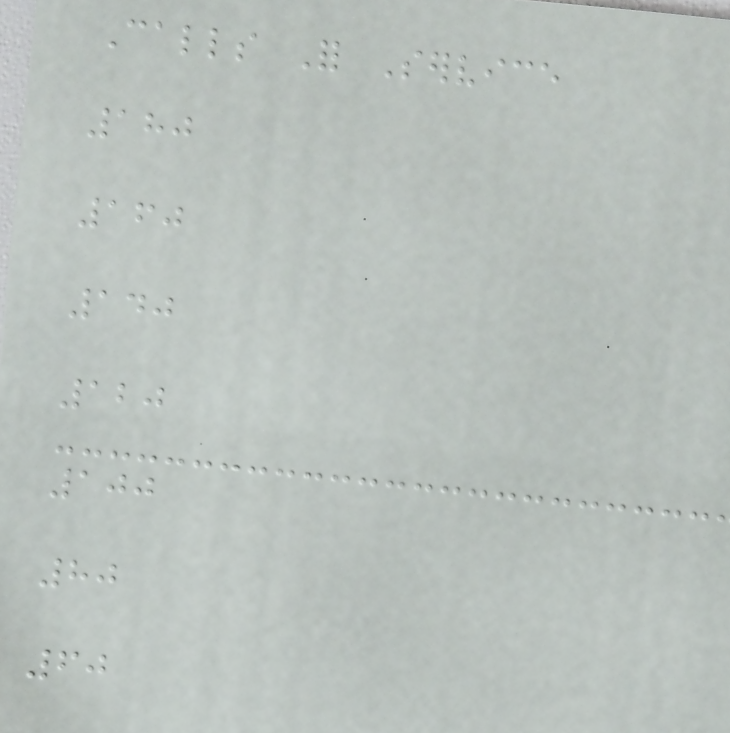Calls For Service
180
160
140
120
100
80
60
